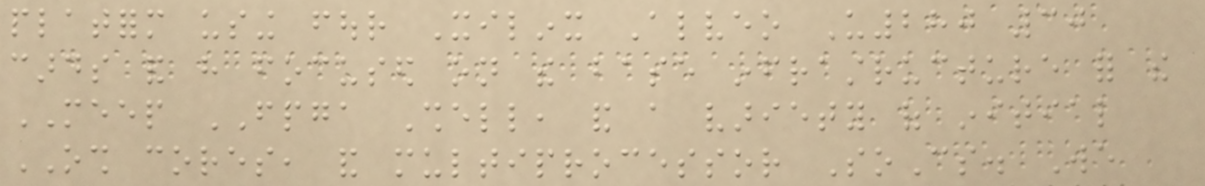platform using four Xilinx Alveo U280 30
cards and have focused on the base infrastructure for the
MEEP FPGA Shell, and a variety of initial
OSH cores, and multiprocessor SoCs. We
